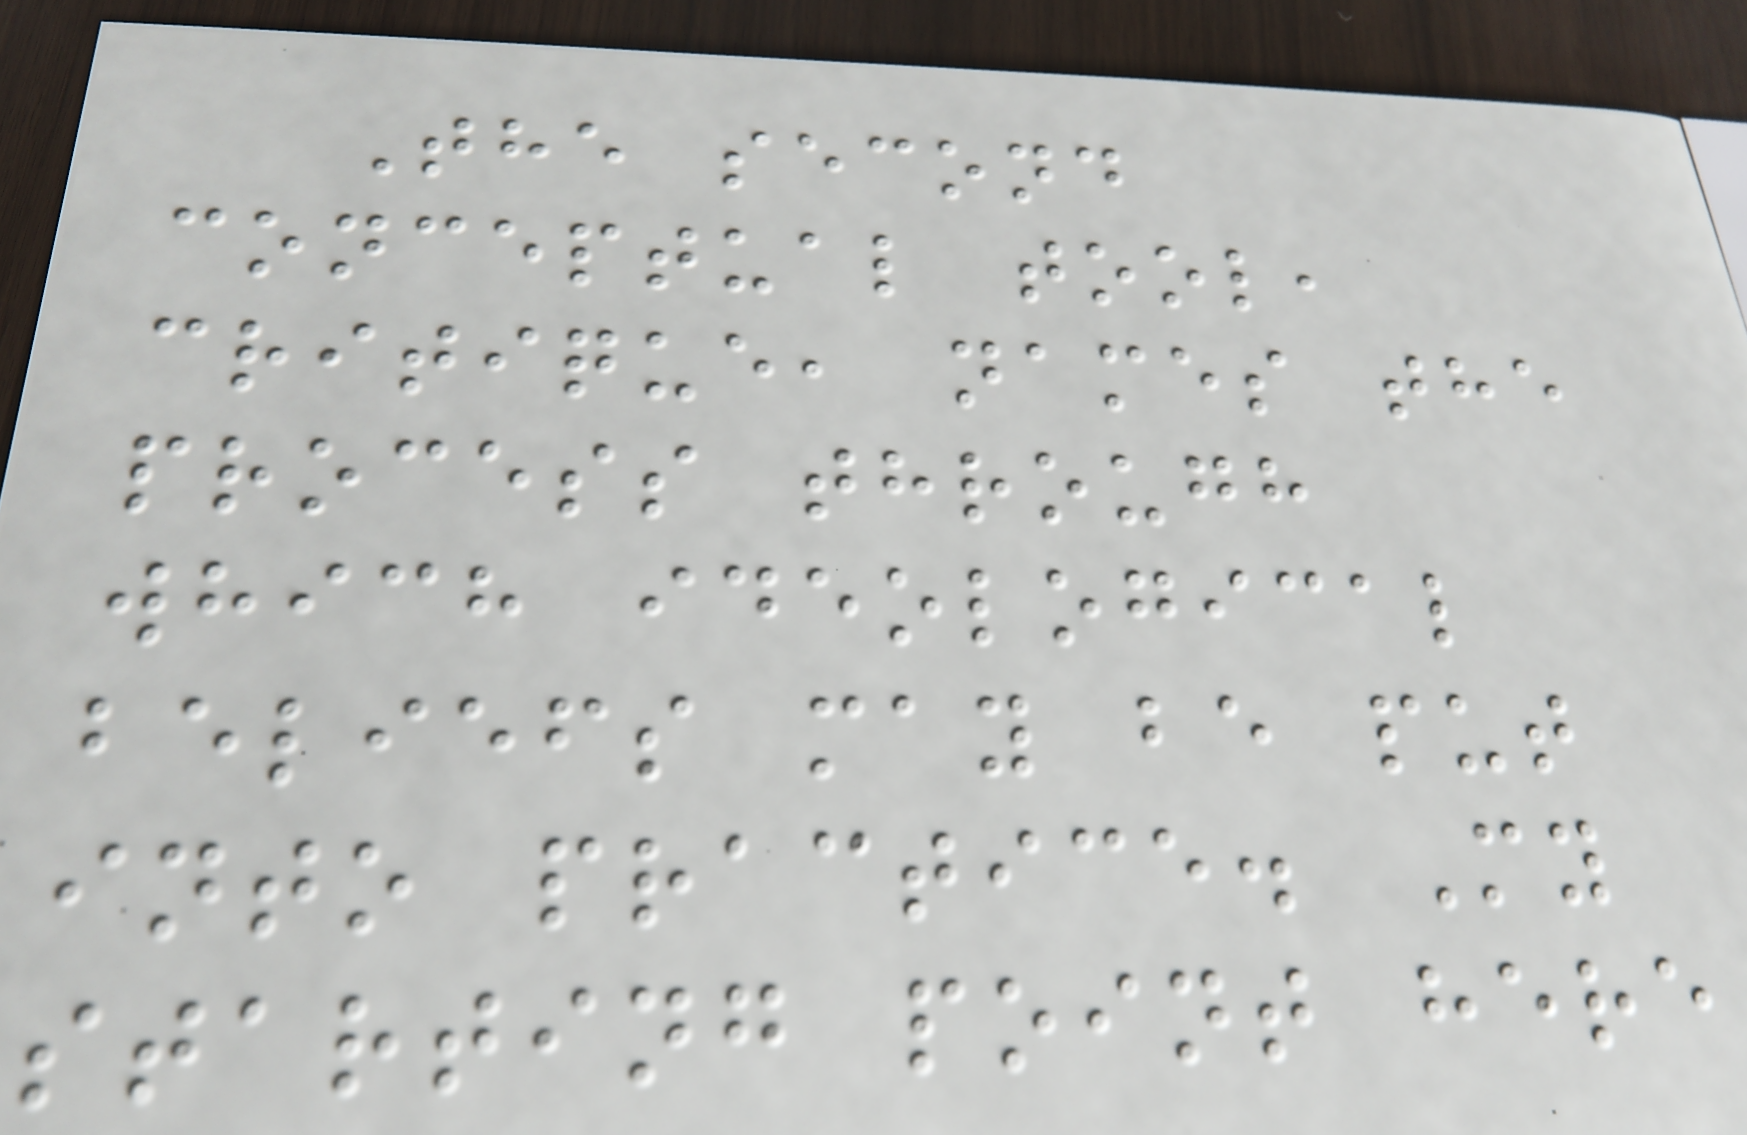The second
conceptual tool,
critique, names the
process through
which ideological
beliefs may be put
into practice. My
starting point here
